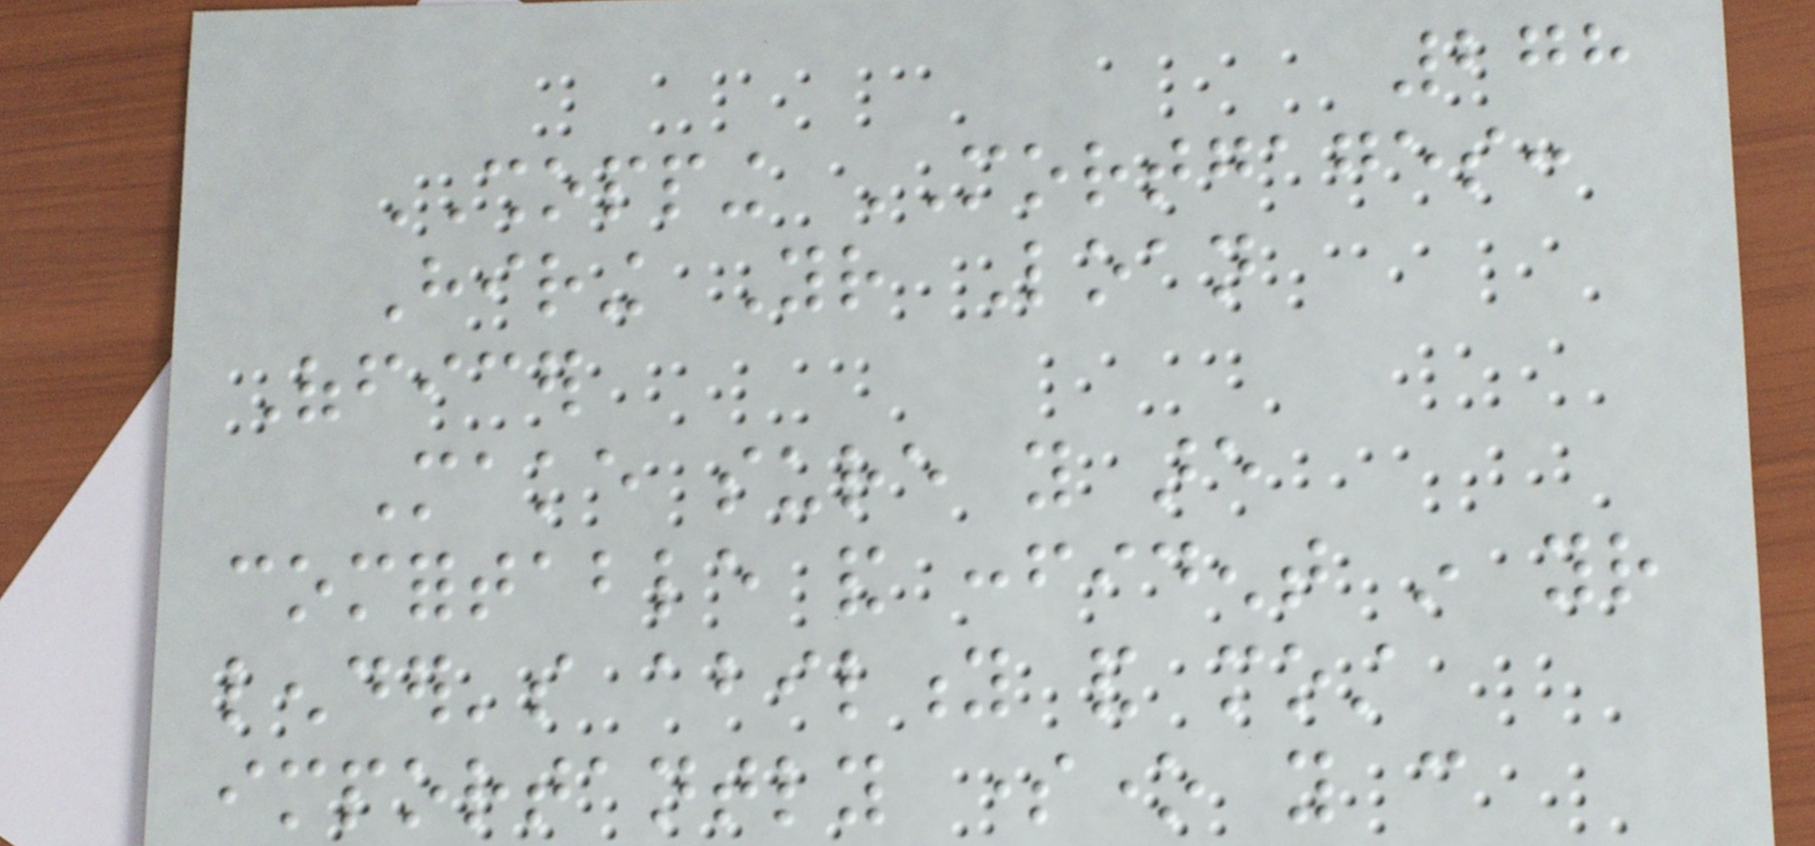278
SHOPPING MORTGAGES:
Hiring Your Loan
Officer
Make sure you are
comfortable and confident in your
lender's ability and most
importantly someone you can
